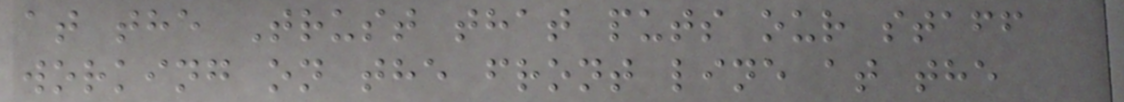at the Trust that puts our staff
working on the front line at the
